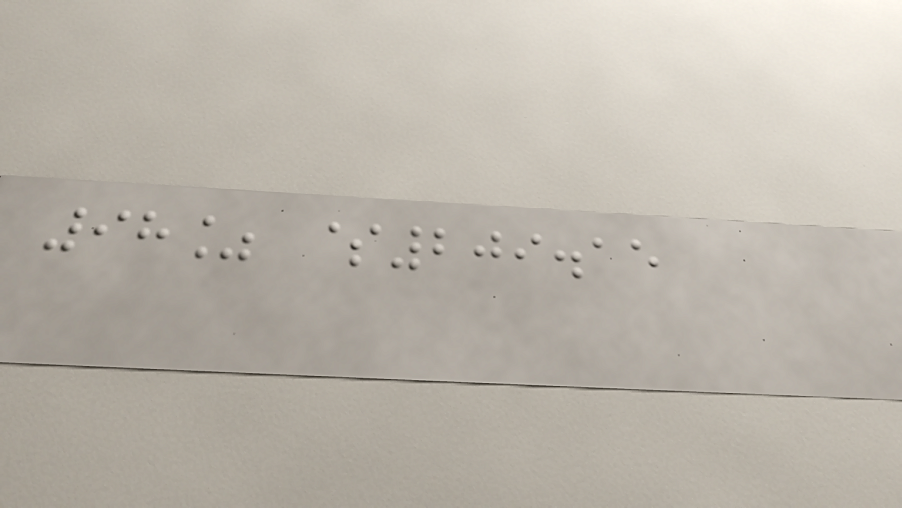98% $209.15
